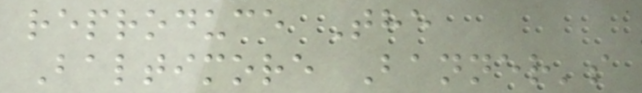reproduce The
Baltimore Banner's
